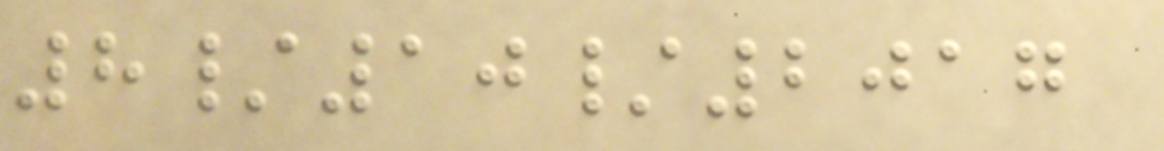8/10/2017
